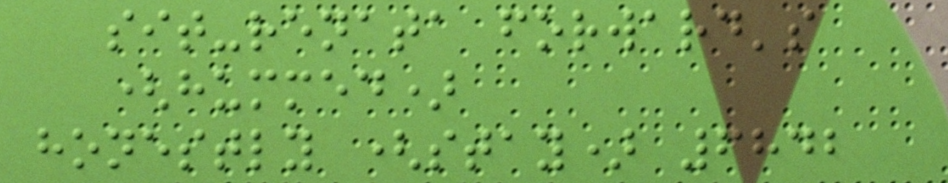sit-renata forward's
(hummed)
honestly (stay) 6842
